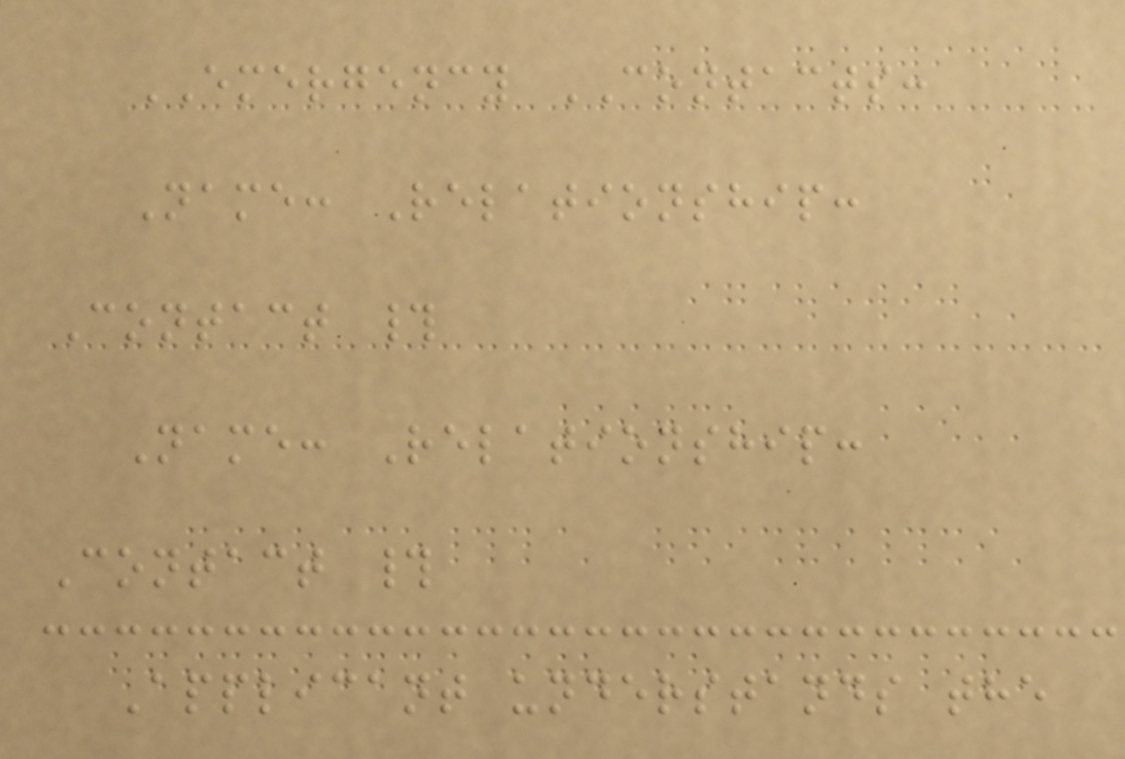EMERGENCY CONTACTS:
Name: Relationship:
Contact #
Name: Relationship:
Contact #
Applicant understands the
